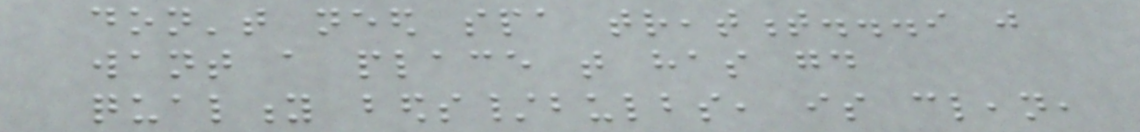don't need spa treatment...i just
want a place that has good
quality beds/bulbs, is clean,
